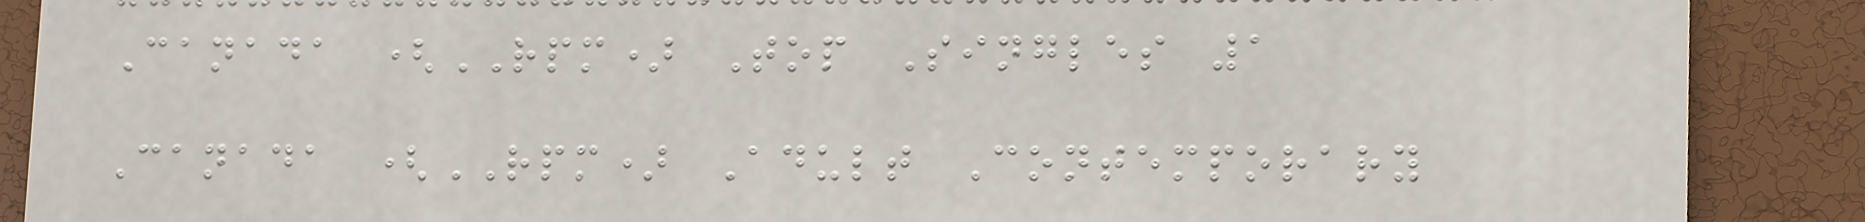Canada (RPM) Top Singles 1
Canada (RPM) Adult Contemporary
